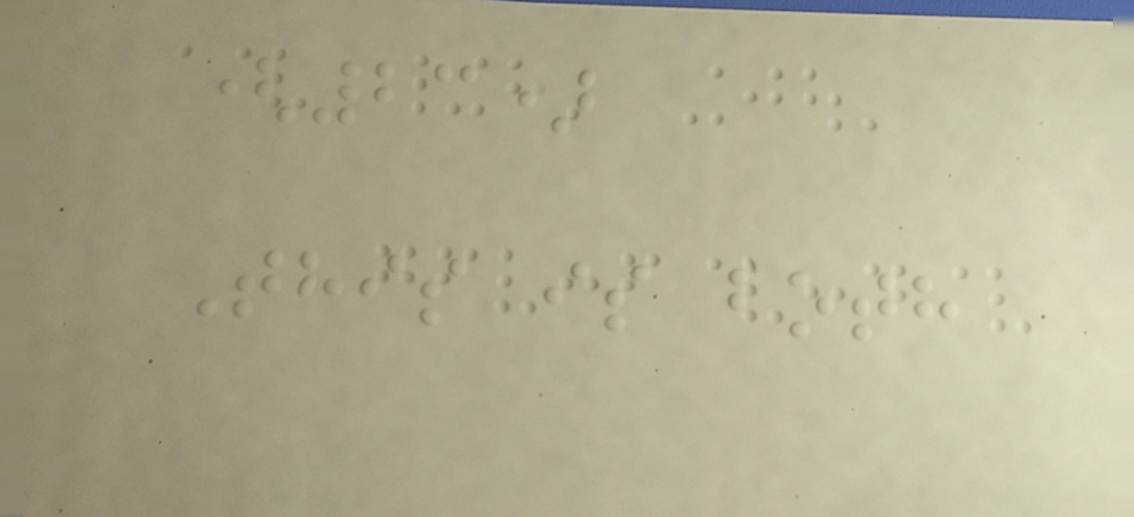(23)
This is both
